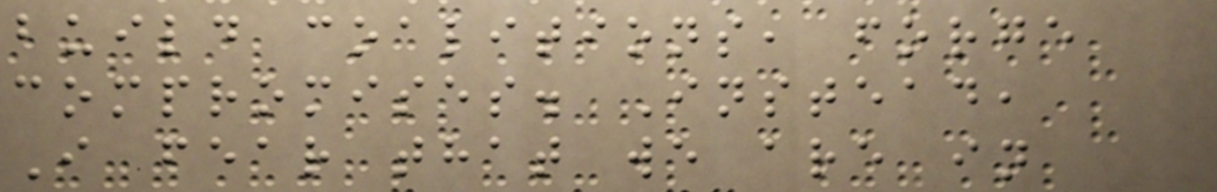build coalitions, forge
compromises. Instead,
I fear that we are in
